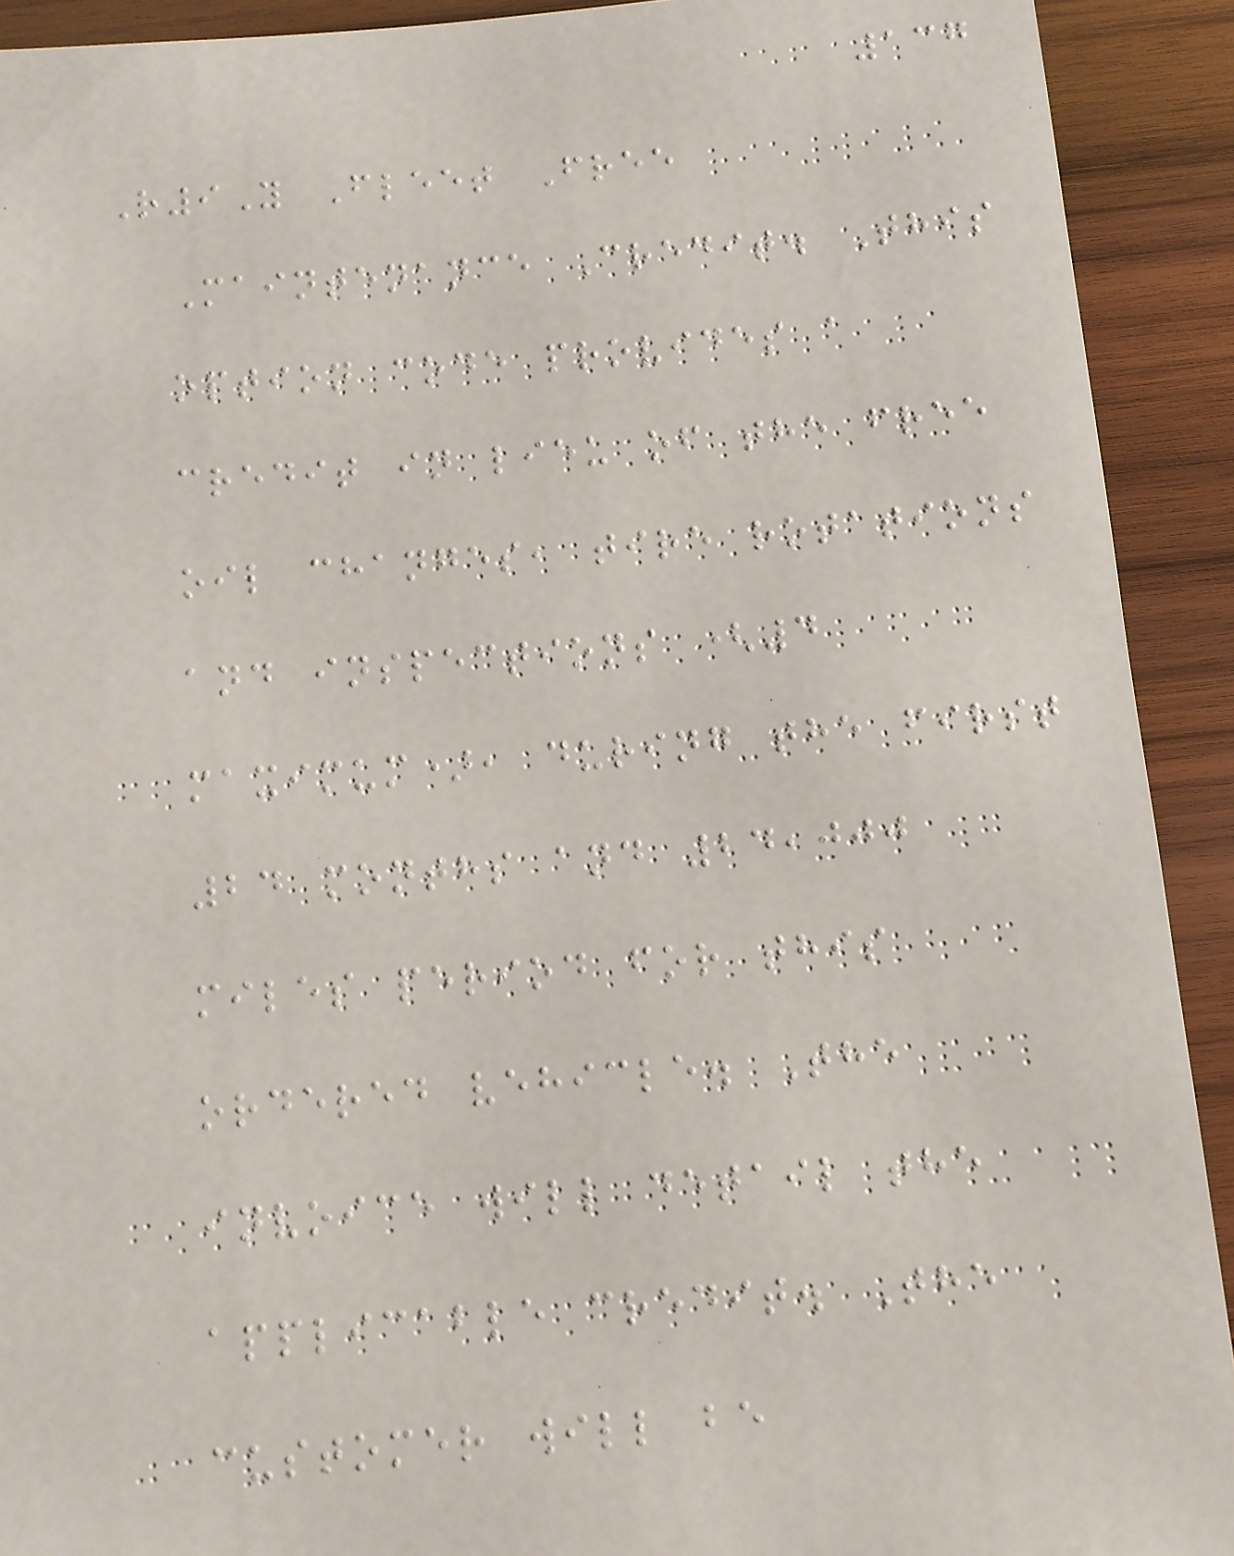137
R9Y Fleet Free
Maintenance Credit. This
option code provides a
credit in lieu of the free
oil changes, tire rotations
and inspections (4
maximum), during the first
24 months and 24,000
miles period for this
ordered vehicle. The
invoice will detail the
applicable credit. The
customer will be
